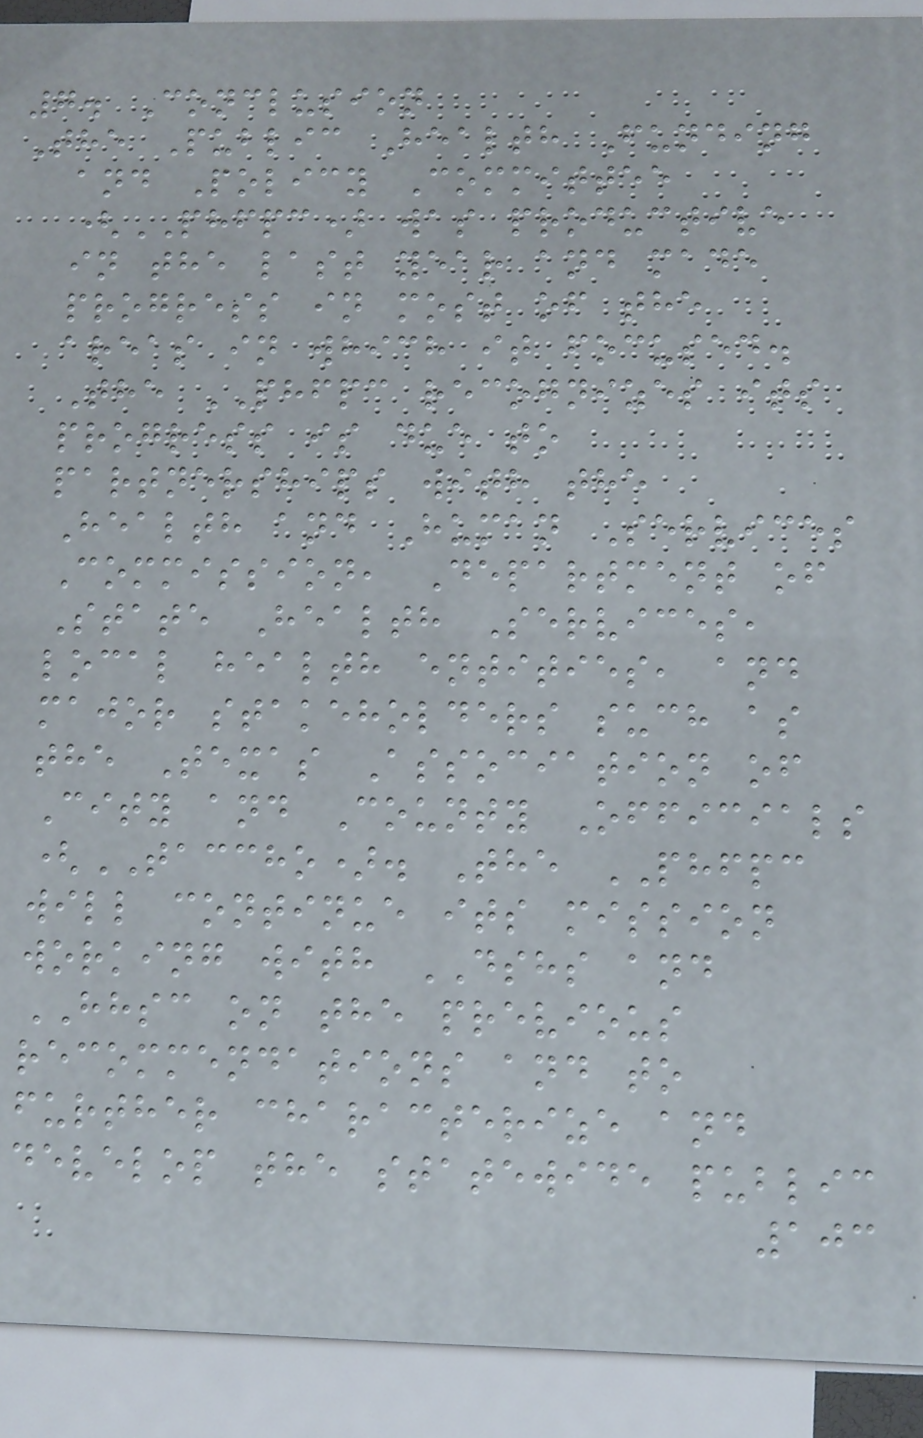7. Conclusion
The Public Health Funding
and Policy Committee
(PHFPC) was productive
in the last year and made
progress in most of the
areas in which it focused.
The PHFPC recognizes its
progress is due to
partnerships with the
Health and Human Services
Commission, Department of
State Health Services,
local health entities, and
major stakeholders such as
the Texas Association of
City and County Officials
(TACCHO). The PHFPC
will continue its mission
working with DSHS and
HHSC on the previous
recommendations and to
further characterize and
develop the statewide public
103
